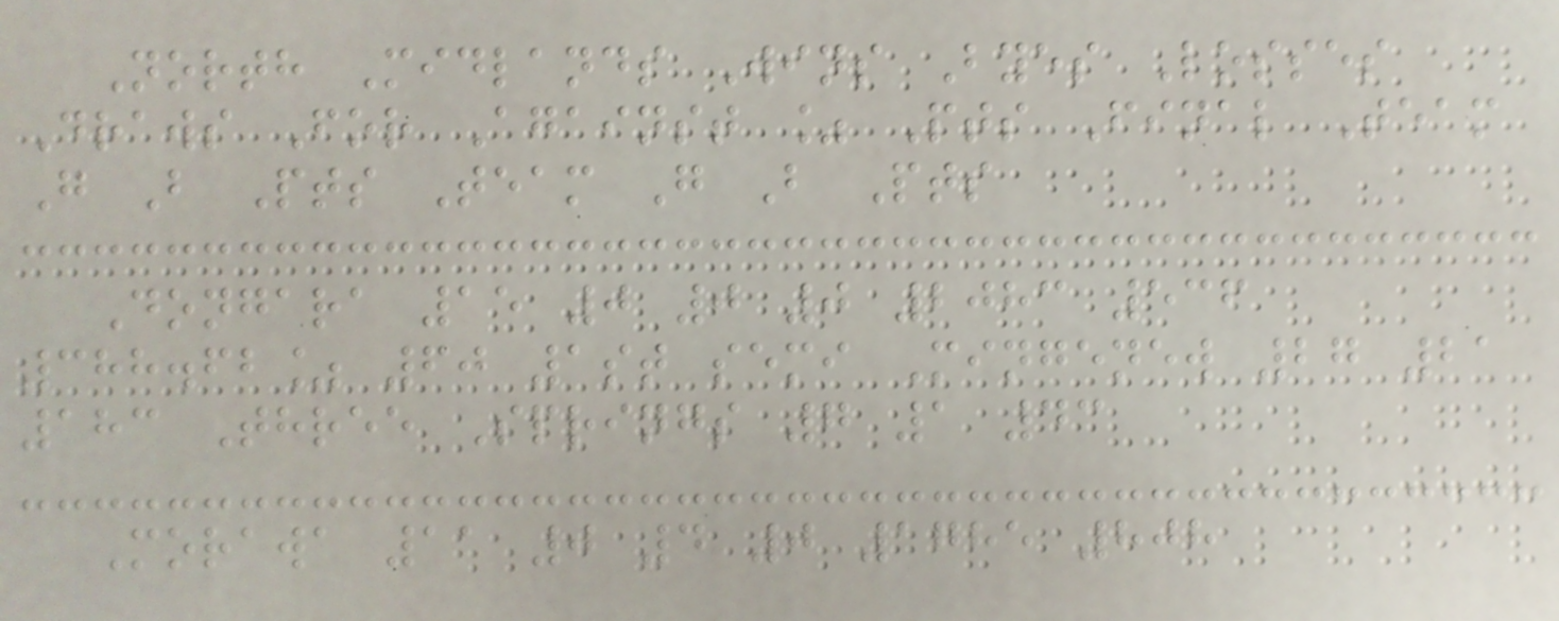North Midlands Wins Byes Losses
Draws For Against % Pts Final Team
G B Pts Team G B Pts
Dongara 15 0 0 0 2083 536
388.62% 60 1st semi Mingenew 27 21
183 Three Springs 7 1 43
Morawa 11 0 4 0 1785 808
